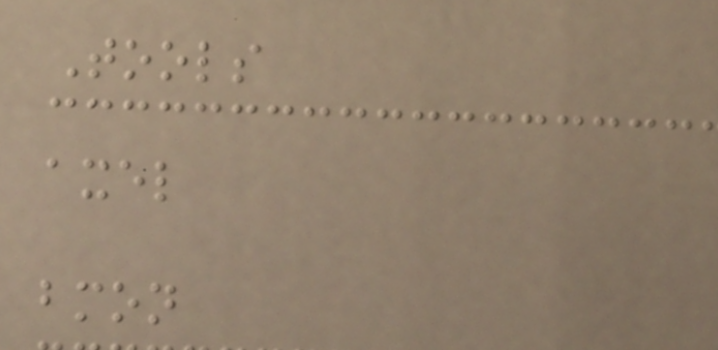Tools
axel
bmon
